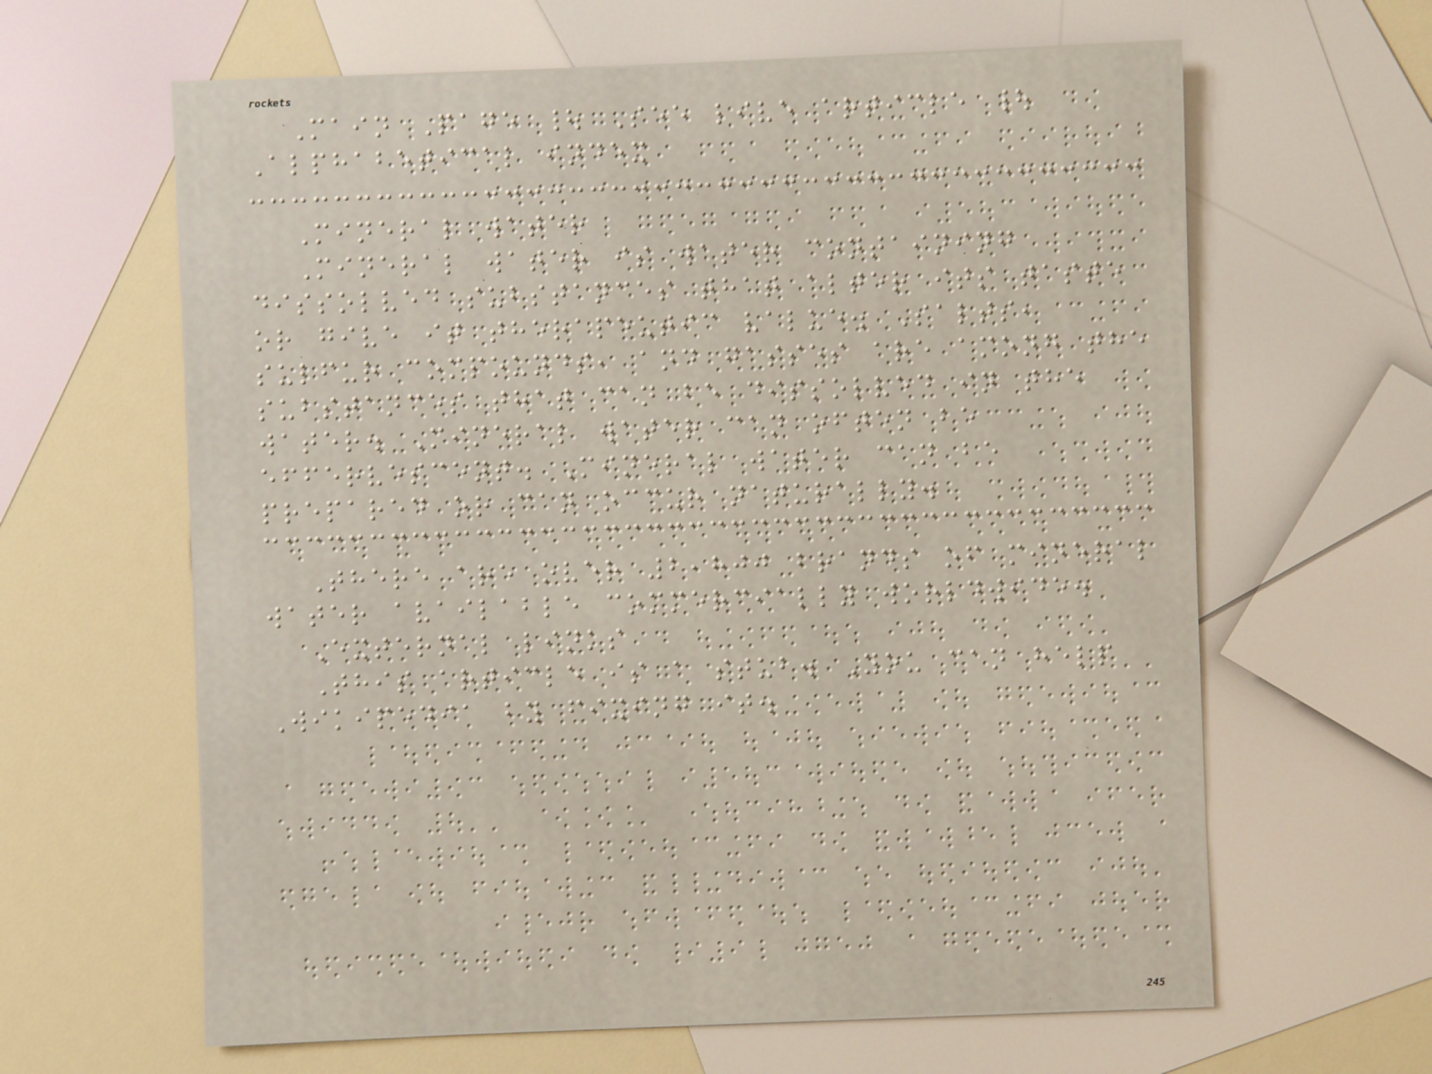Main Page | See live article |
Alphabetical index
Mineral water
Mineral water is water containing
dissolved substances that alter its taste
or give it therapeutic value. Salts,
sulfur compounds, and gasses are among the
substances that can be dissolved in the
water. Mineral water can often be
effervescent. Mineral water can be
prepared or can occur naturally.
There are over 2,800 brands of mineral
water available commercially worldwide.
External links
This article is a stub. You can help
Wikipedia by fixing it.
